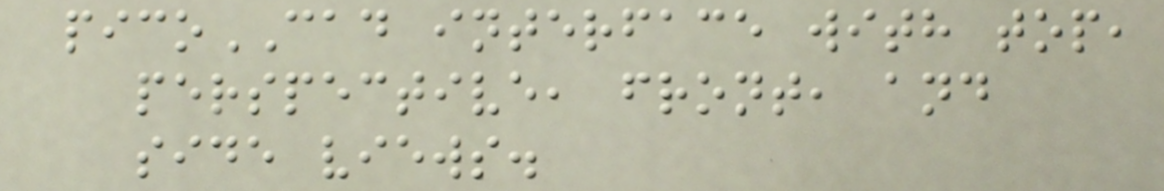picoCAD interface with top,
perspective, front, and
side views.
